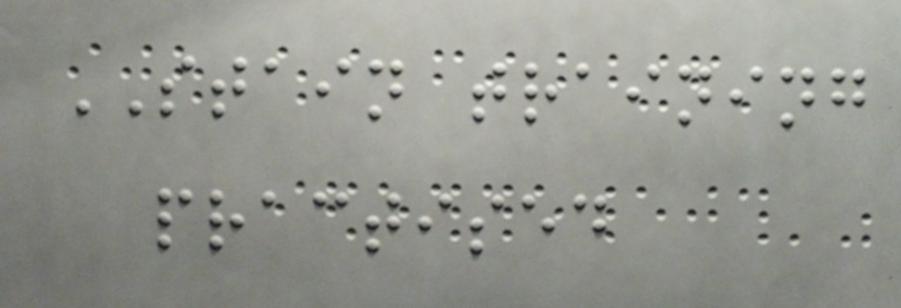STAIN training
practised
